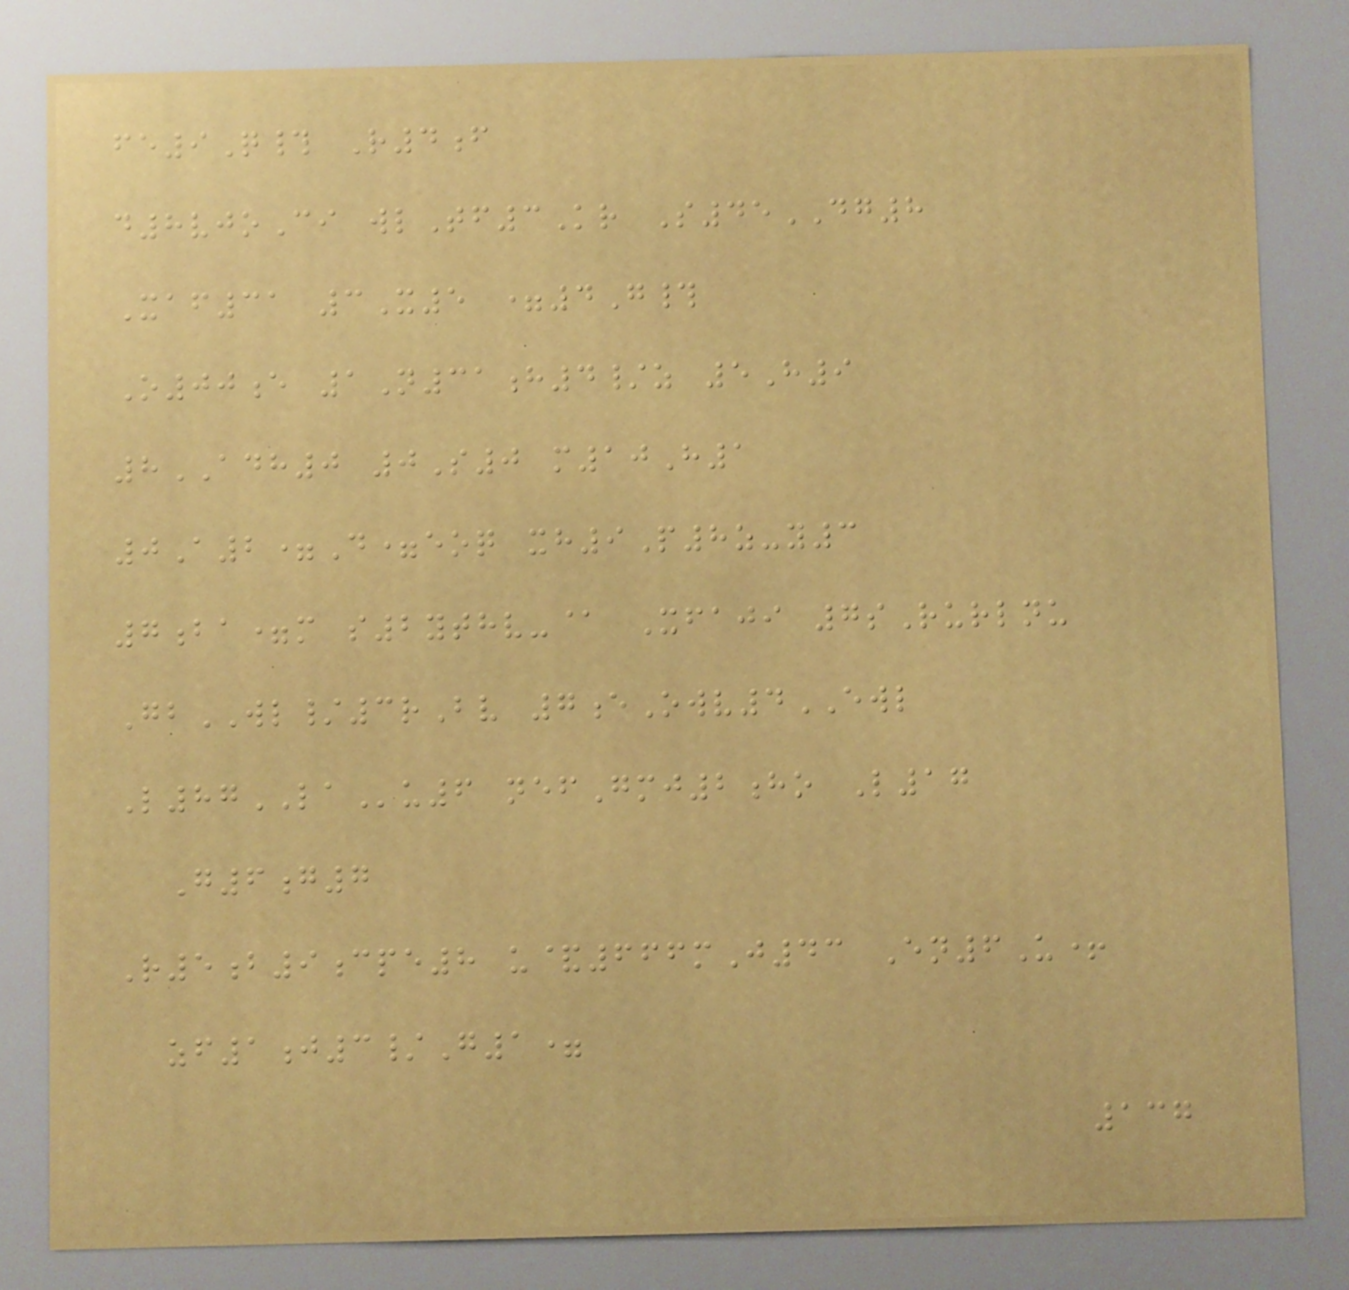fe9Q# R4f
d8vjoCi wlTf3Kr S45DG8
Xaf31 3X5 =4G#
O00e 1N31h4/z 5H9
8ADH0 0S0 m10H1
0A2=D=eoq xh9P8z-y3
7ba=m s2ythv-@ Xfaji 7sRurlnu
GbWL/3rBv 7eOwv4EWL
L87LAu6 nefGmj2ho L17
G6g7
R5b9cpe8 u&666mJ43 En6U+
zf1j3/G1=
137
